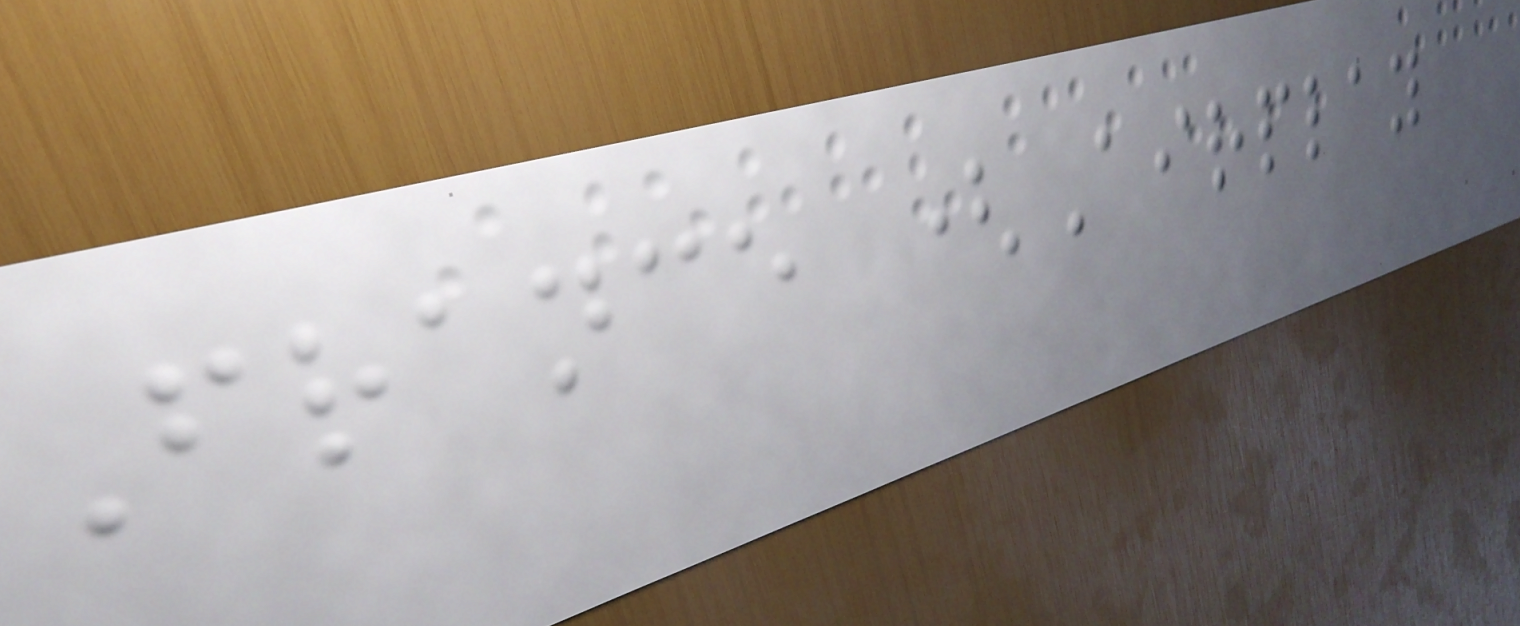France (Airplay
